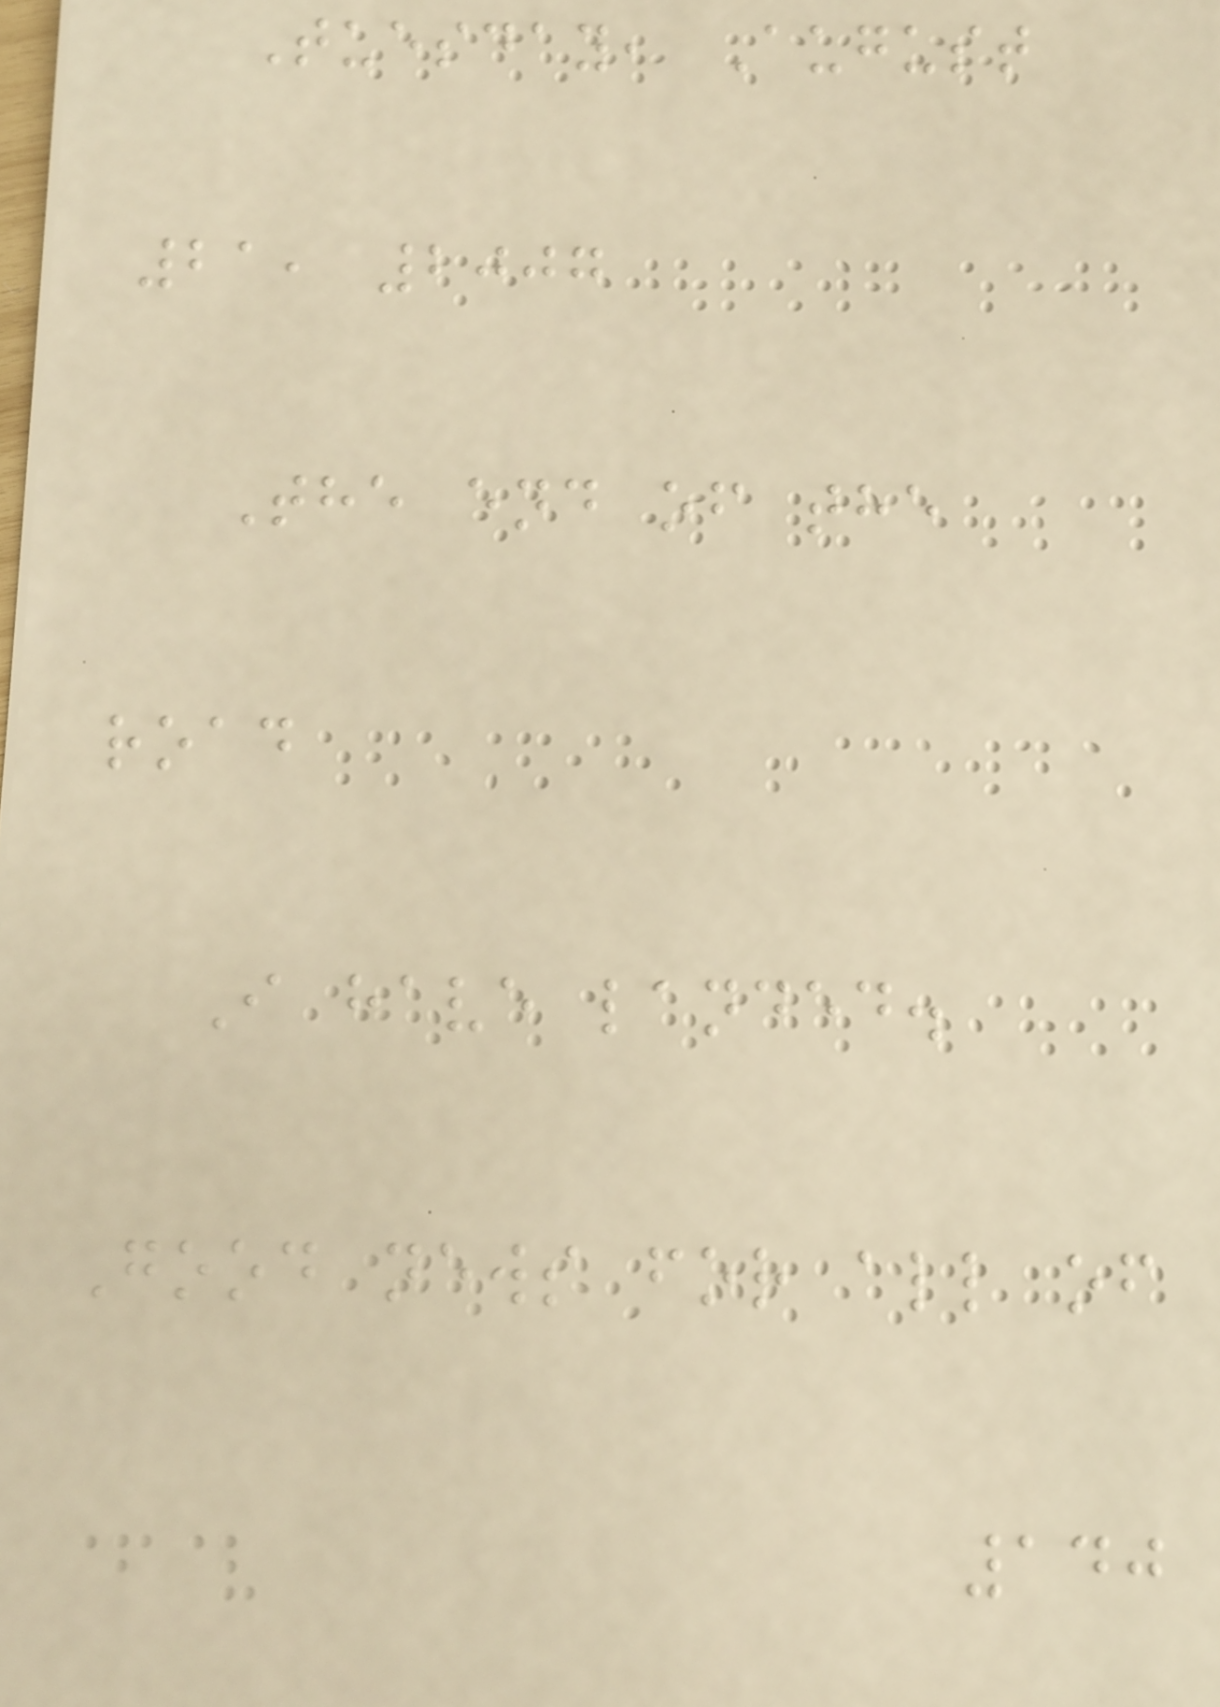Tuesday, August
21, 2007
The end of the
road
I have landed.
Good news for all of
140
